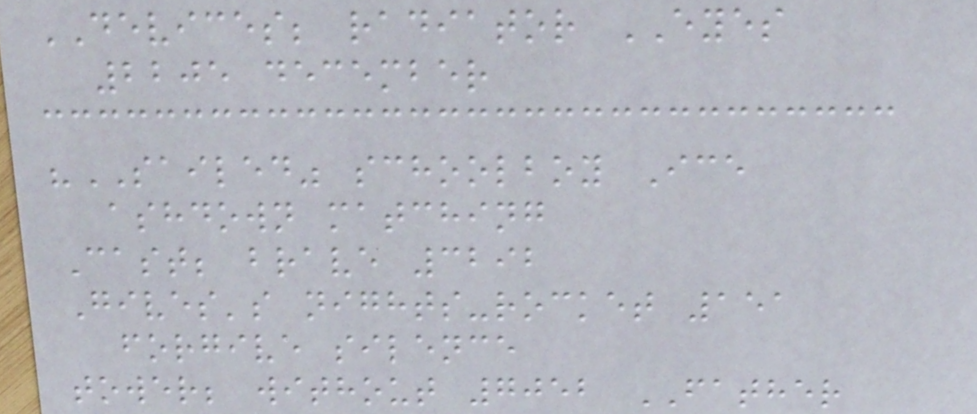DEVICES; radiator EYES
2205 december
"SAILED" schoolboy Ice
ashdown matching
Cast; brave 3292
Gives's nights-rocket 151
forgive silence
tower; without 7052 FATHER
